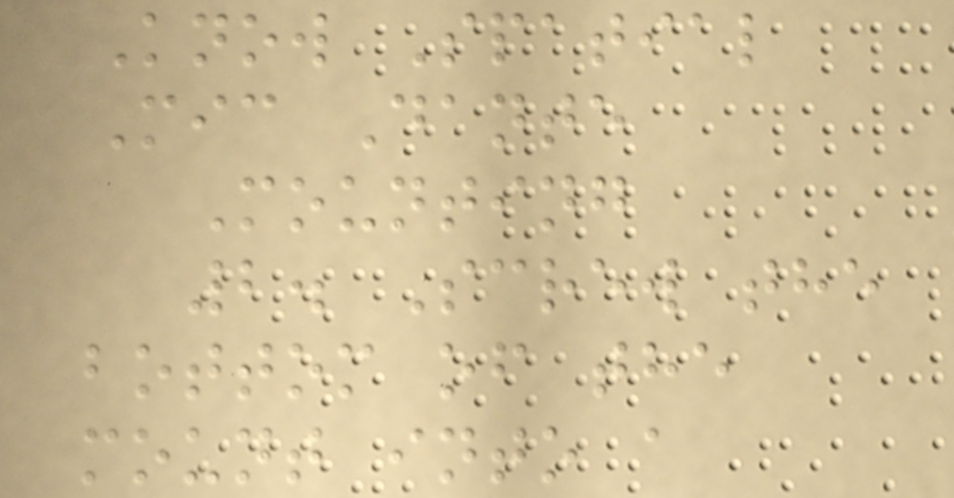Know Spatial
Mic Dante
Mounting
2. Screw the
bottom of the
mount into a
